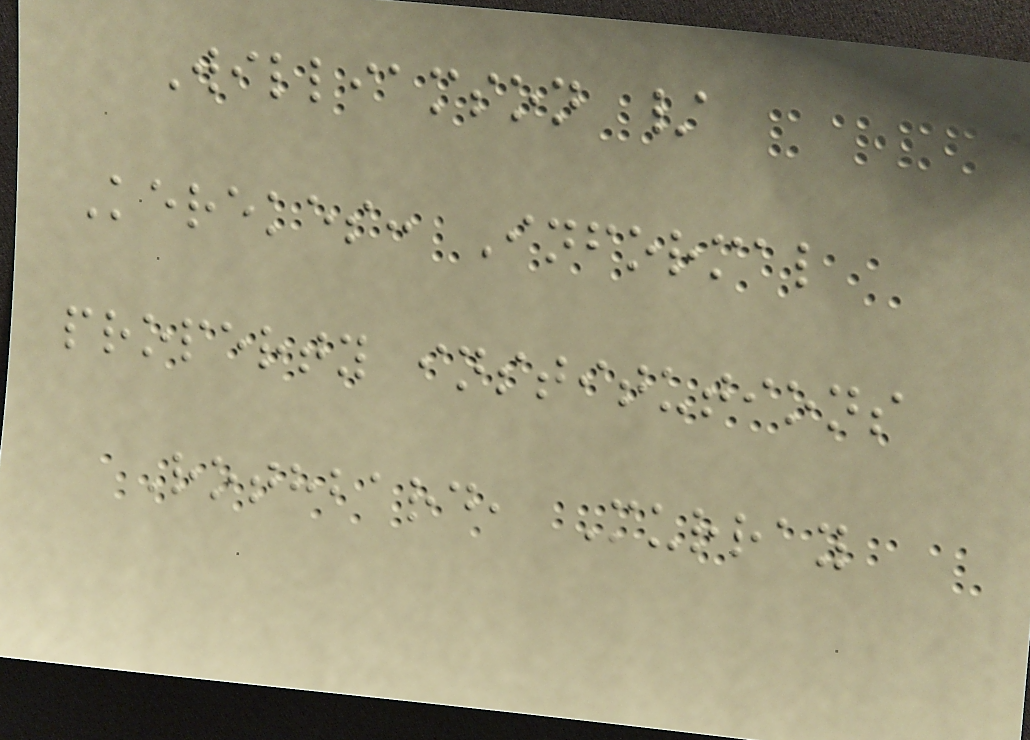Williamson /
Kerekes: Informal
property institutions
Rothbard, Murray
